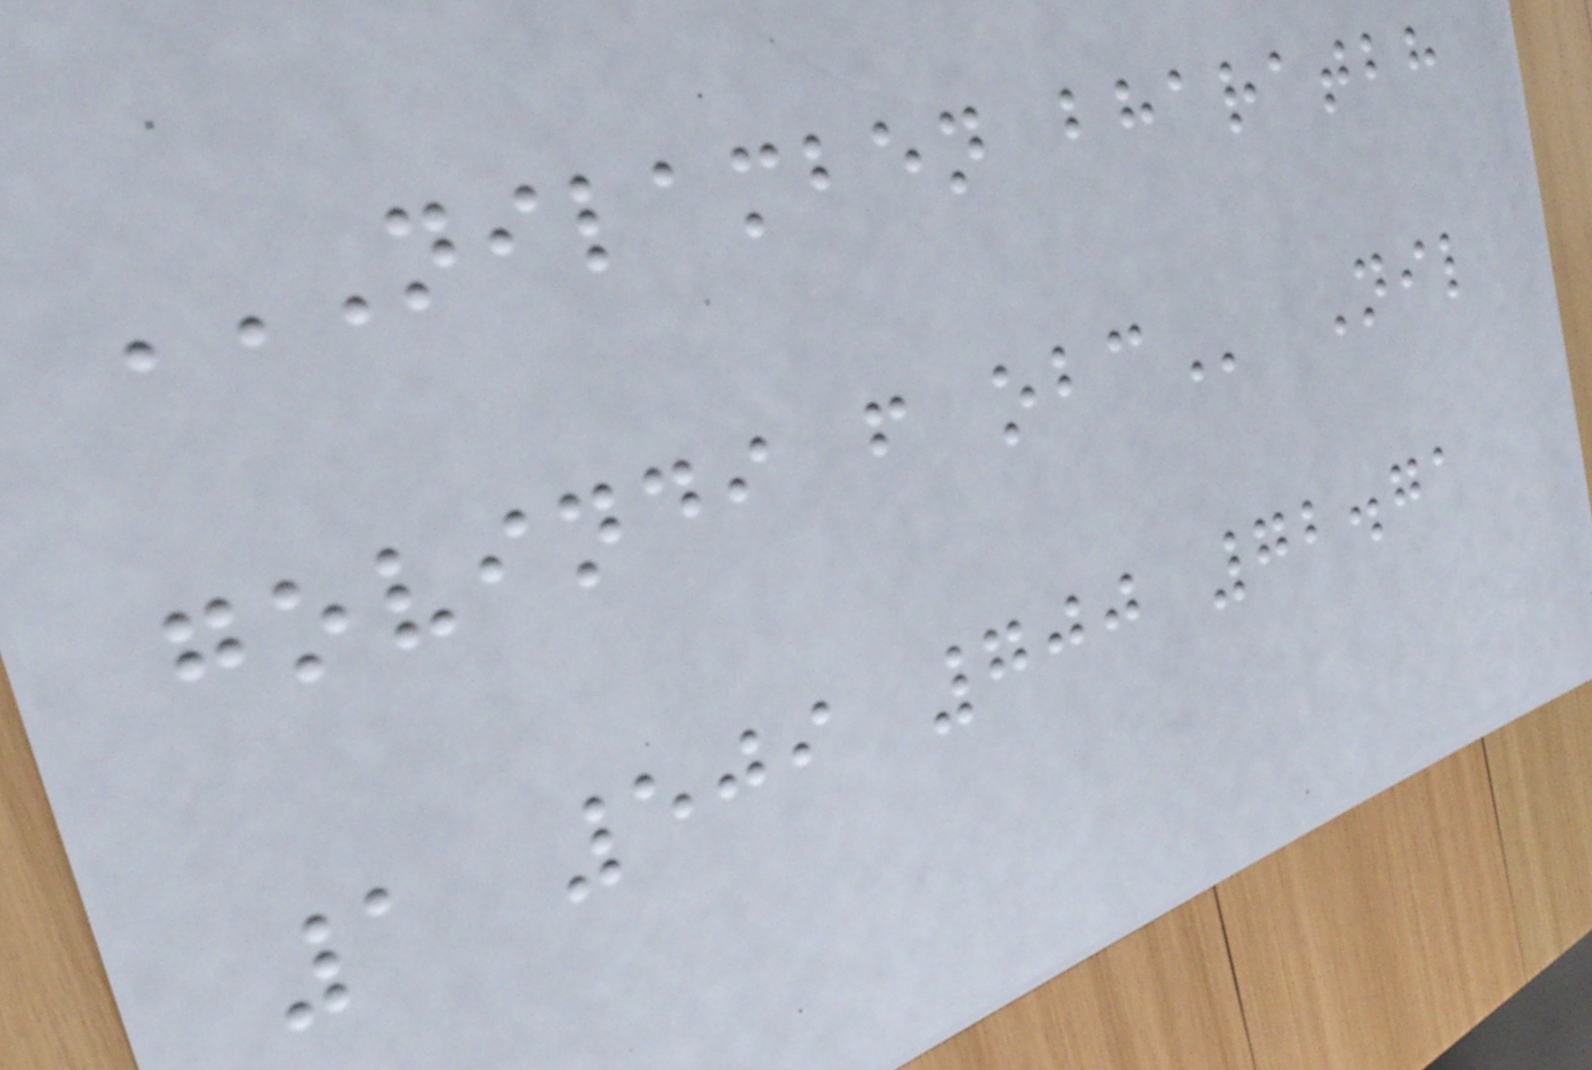NILAMBEN BHARATBH
GOVINDI F OBC Nil
1 509 700 72.71
